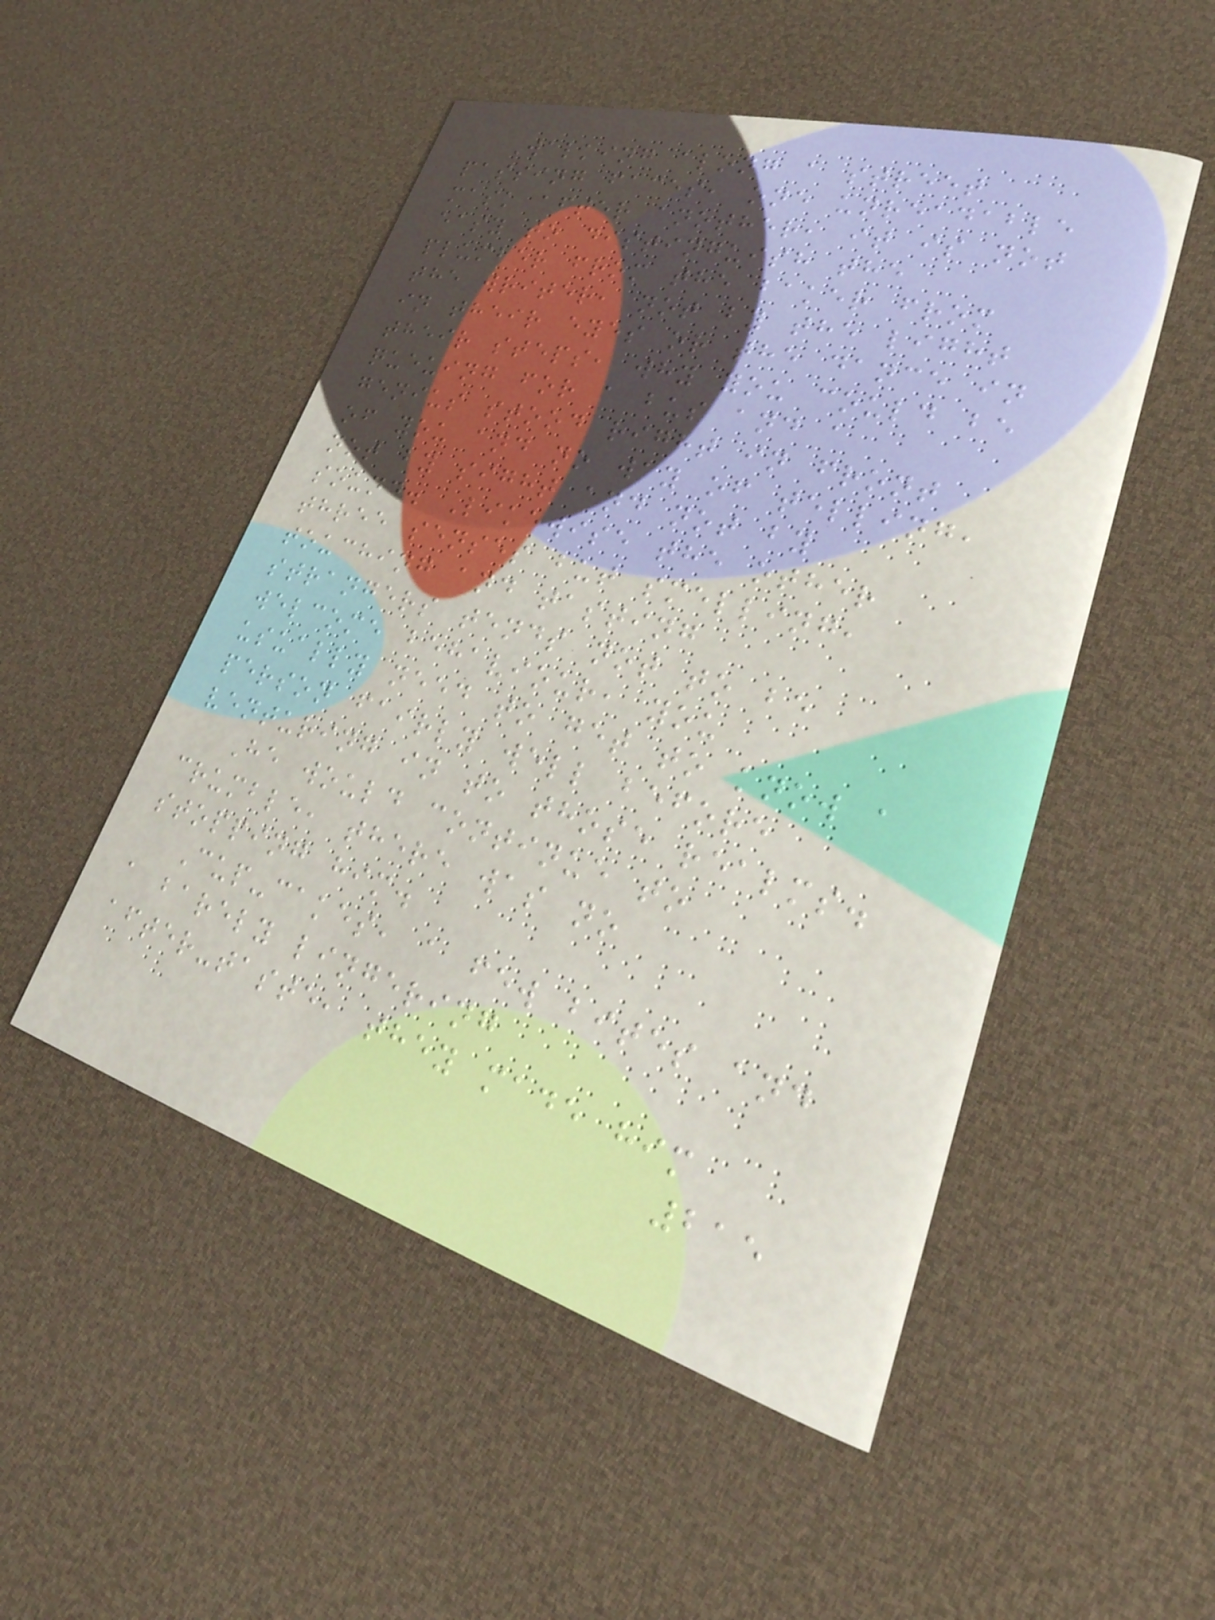Walking along a street
passing faces, one unreadable
mask after another, it is not
easy to distinguish the
plumber from the baker from
the writer, not by the light
in their eyes or the dance in
their steps, why you could be
queuing for a bus and a
genius stood right in front
of you and no way of telling,
not by sight and not by
sound. Likewise the other
three senses but smelling,
touching and tasting
strangers tends not to be
welcome behaviour, you
usually need to get to know a
person fairly well before
venturing in to those realms.
He would continue to
crumble, there was no
stopping him.
Cup-cakes, a few bites and
a barely lingering
after-taste, they made him
215
